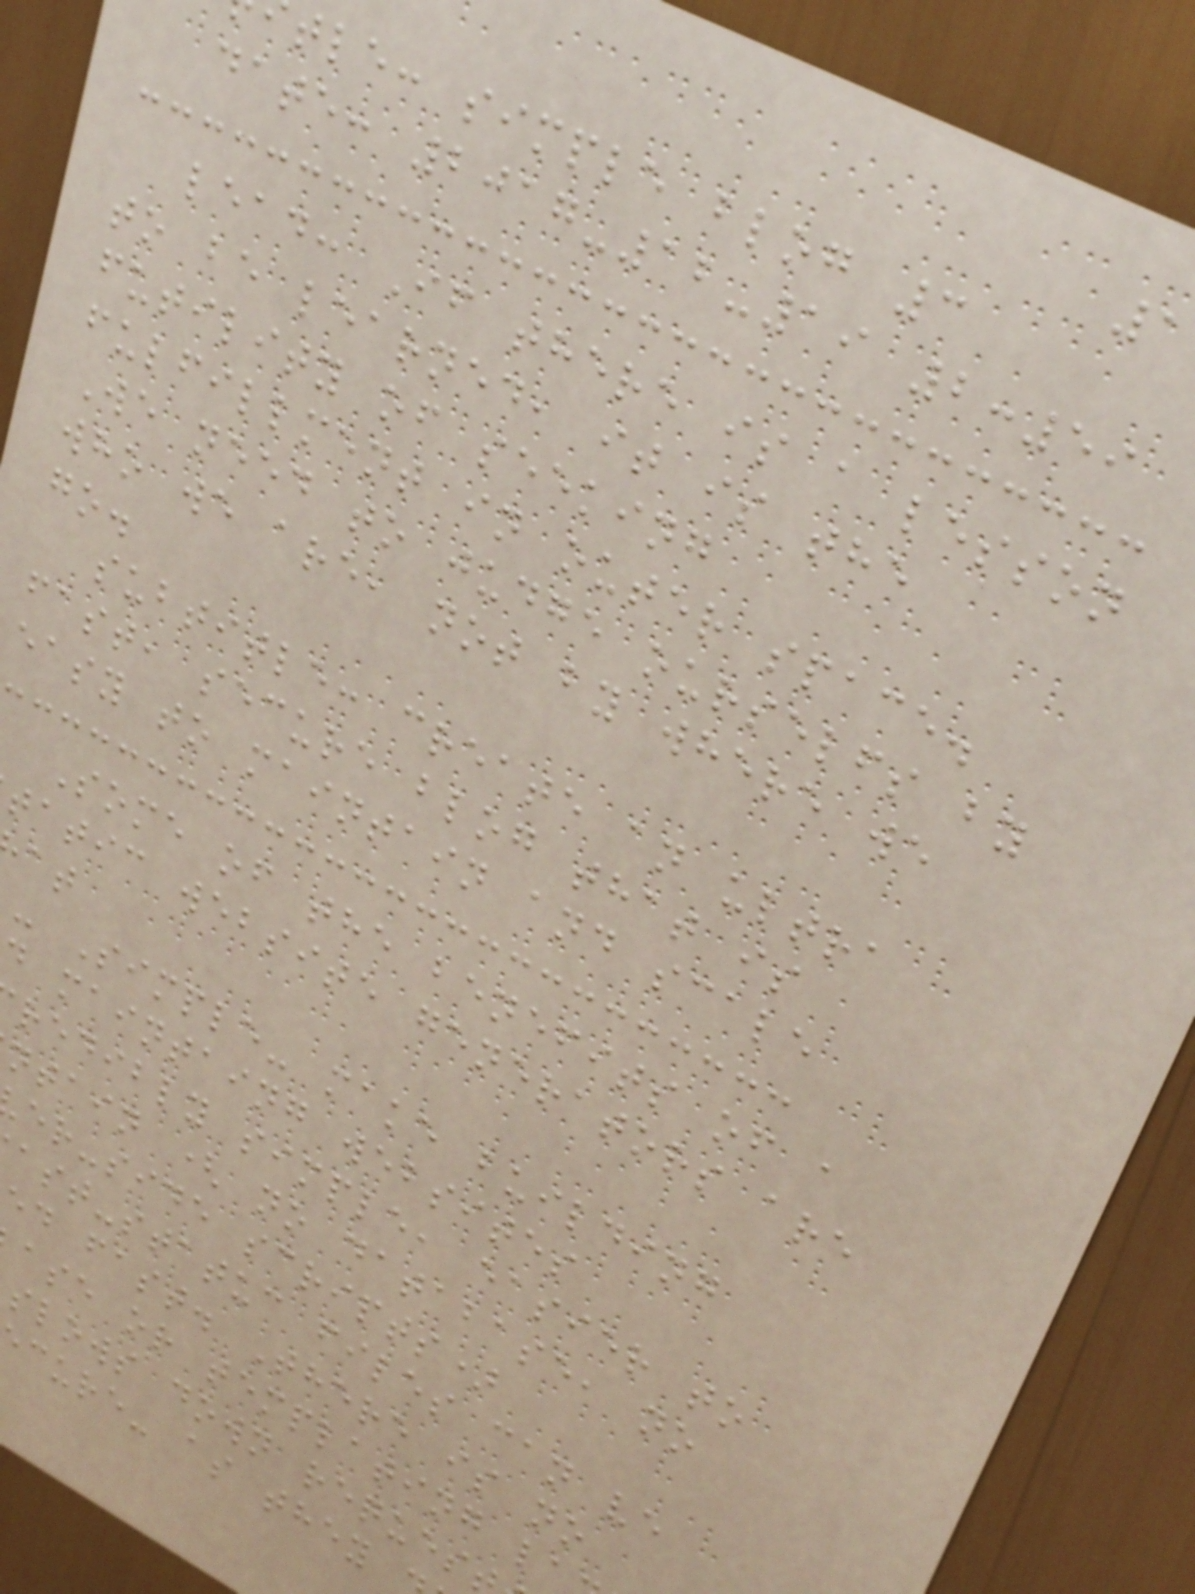tle: simple blog 3
date: 2017-12-19 2:59
lead: If there is a lesson
to be learned, it is the
futility of seeking
fulfillment in outer space.
We need to judge ourselfs by
who we are, not by where we
go.
subtitle: create an ultra
fast, secure blog that is
easy to maintain and scale
Some of the benefits of a
tatic website generators are
- Simple- make building
d maintaing websites
redibly simple, easier to
ntain ( no database, no
er-side scripts)
ast-statuc files can ve
ed fast. There is no
ase or templating la
slows down reques
cure- as they
